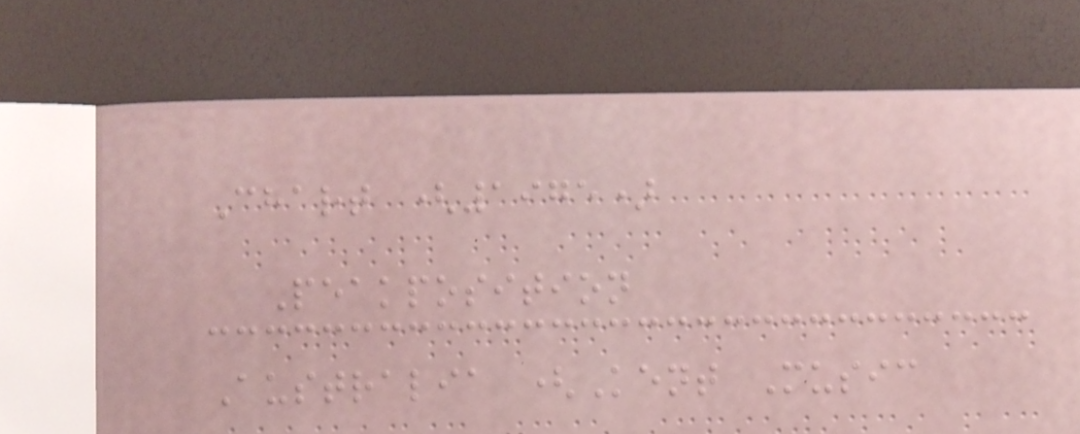Chart (1975)
Peakposition
Australia (Kent Music
